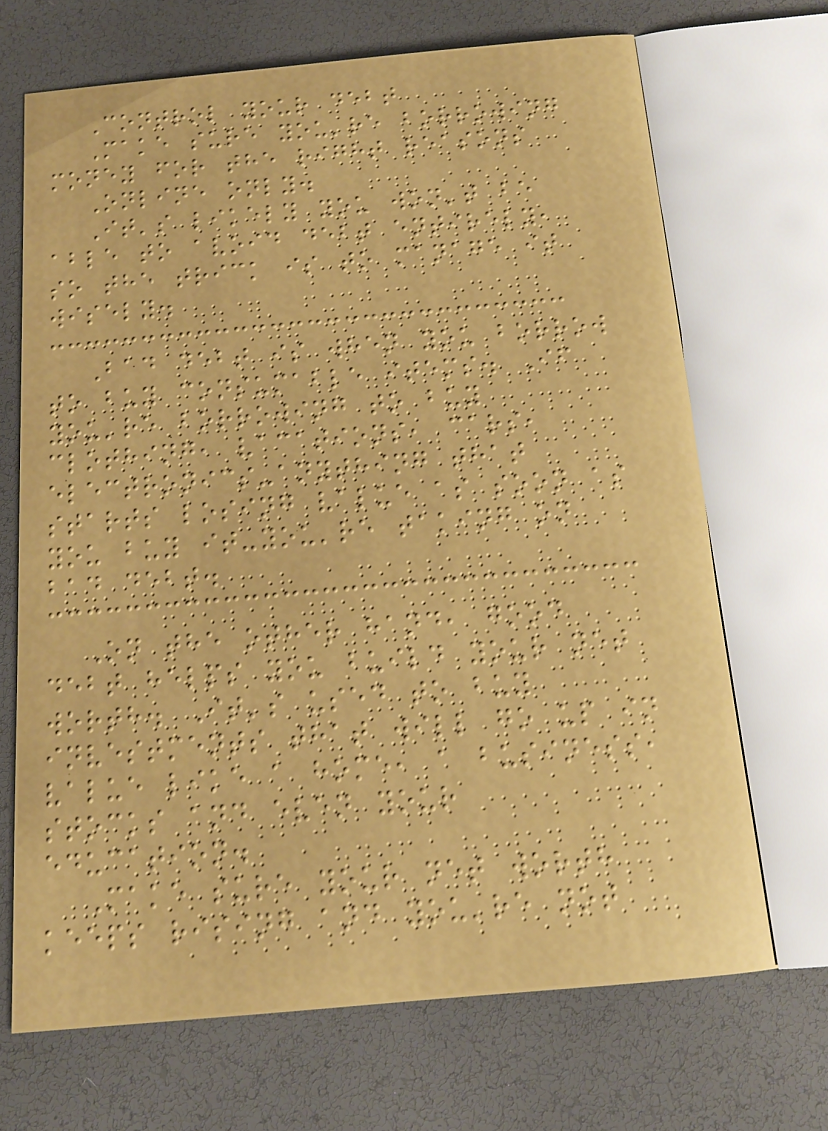Control your debt
Make sure you're borrowing
money for the right reasons
Online only.
It's likely you won't be
able to avoid debt entirely,
so the trick is to manage it
wisely.
Bad debt is when you borrow
to buy consumable items. If
you're borrowing to buy
clothing, vacations, cars,
electronics-anything that
starts losing value as soon as
you buy it-you're taking on
bad debt.
On the other hand, good
debt helps you build your net
worth. It's used to buy
investments that will go up in
value like a home, a business,
stocks and even your
education.
Make sure your net worth
keeps rising and you're not
